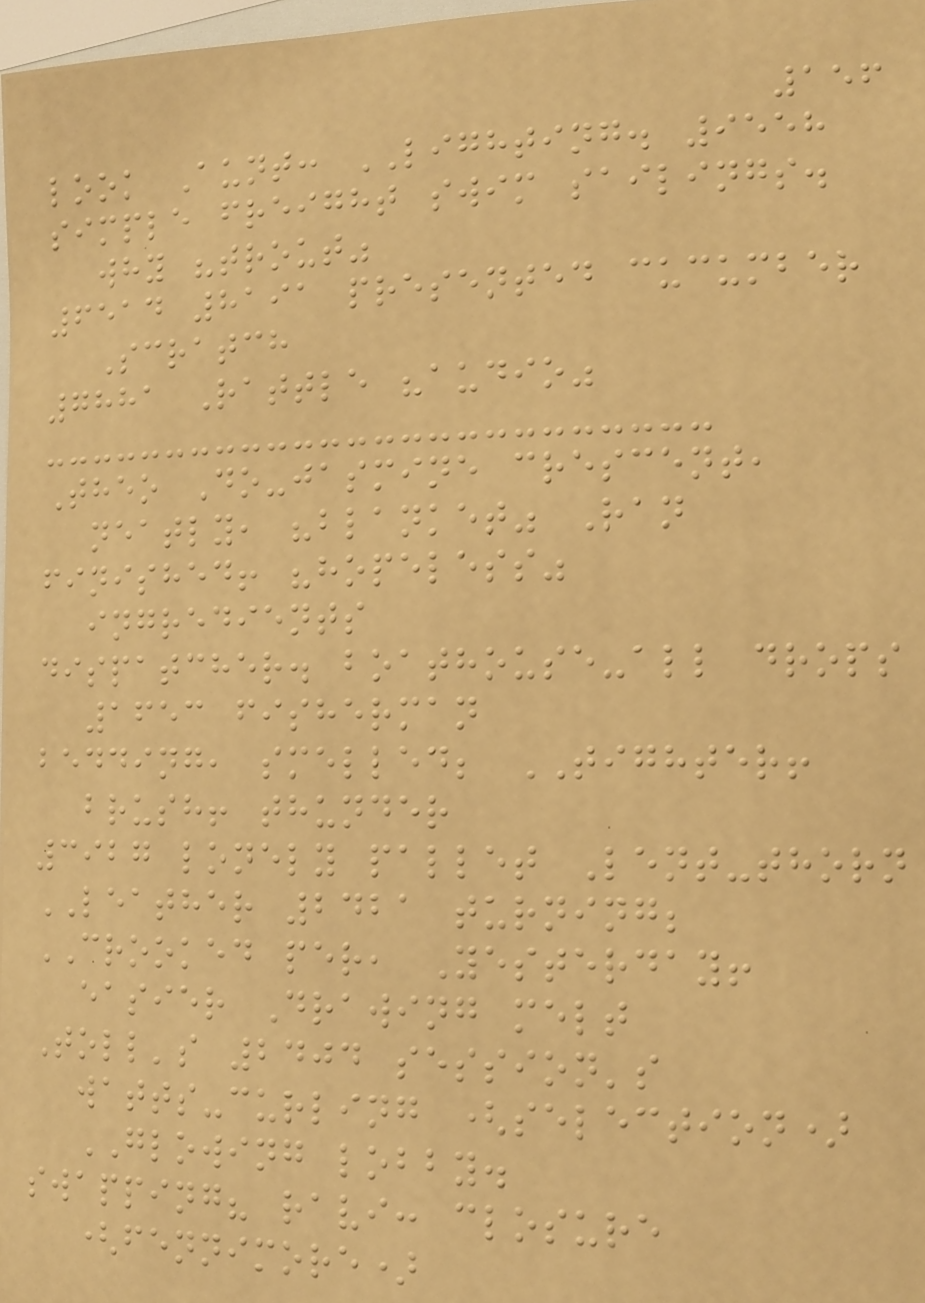156
look Aunt: LIGHTING. 9558
simple freight swim sailings.
why "trout"
6514 8191 presented cucumber
Scratch
7881 Rattle "audio"
Theo Do-jasmine crescent,
neatly, "blanket" Ran
finished! "hopeless"
ingredients
dispatcher. boathouse-all drops
1653 fisherman
bedding, smelled; TIGHTER!
brush! thunder
3927 lonely pallet Lent-thorn
LEATHER 2421 turning;
CROOKED per, Yesterday!
easier Drawing melt
Toll's 2404 session's
watts-curling (selection)
GLOWING lobby.
swapping? ravi: closure
(fennimore)
